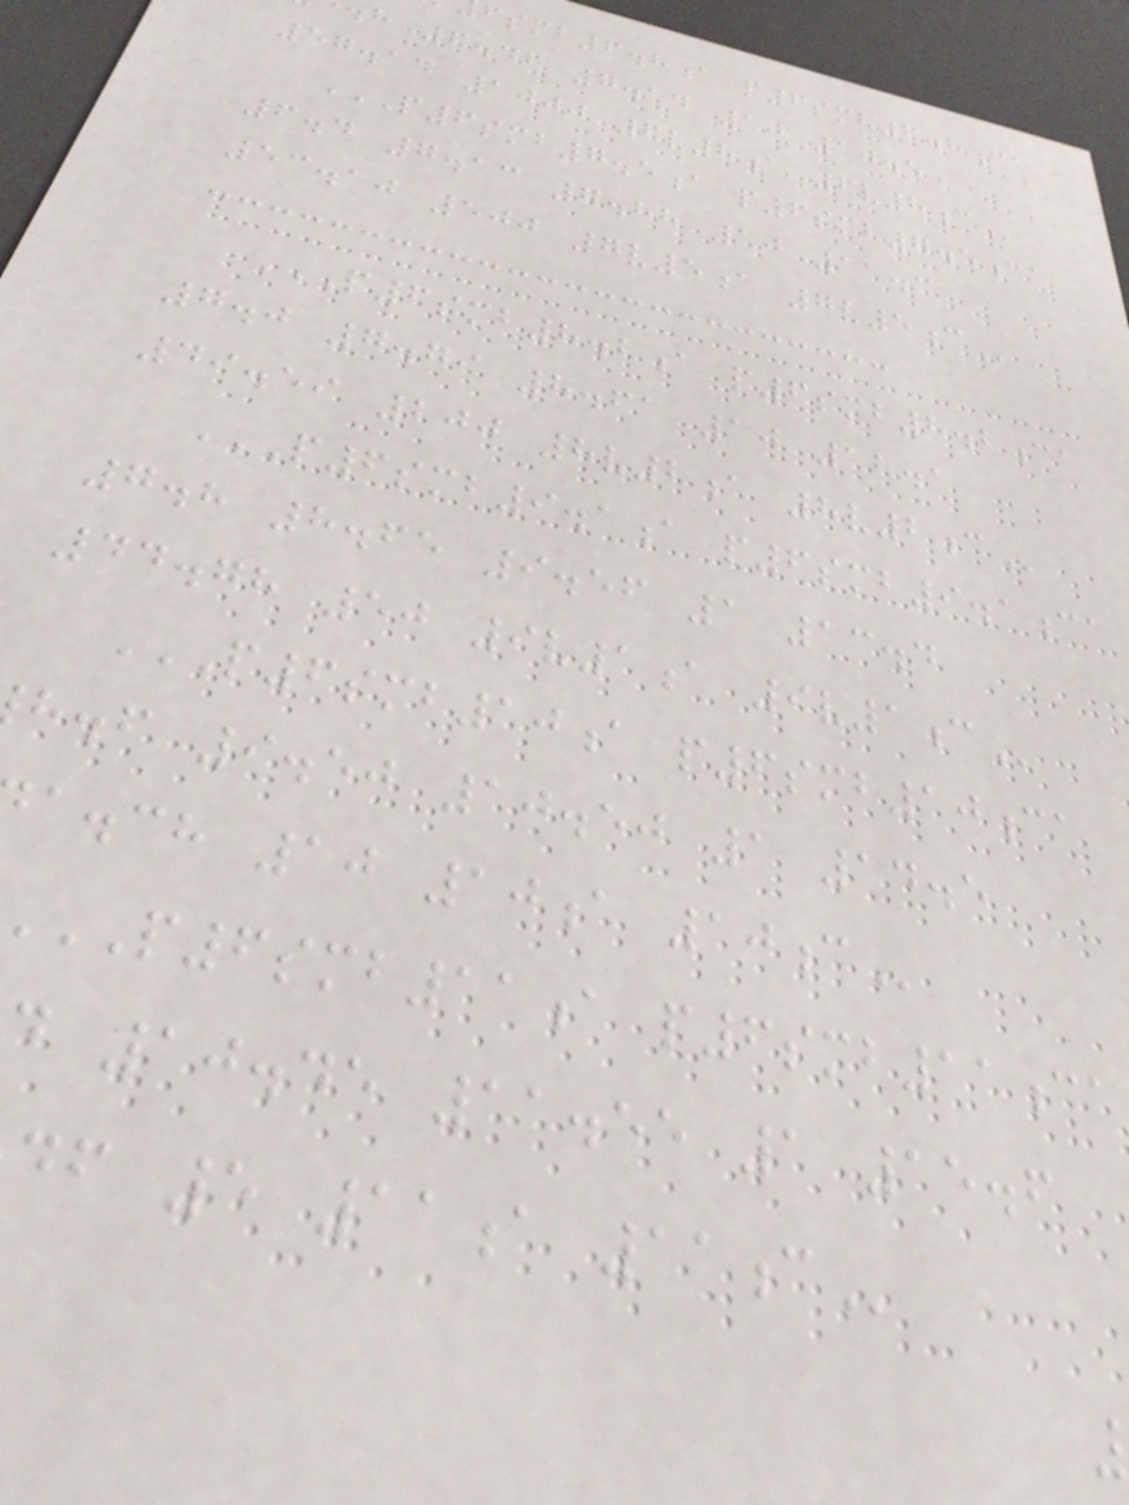smb6.8a p6smb6.8ca
h 6.46 7.14 10 10.5
57.14 1000 6v8a
P6SMB7.5A P6SMB7.5CA
6.4 7.13 7.88 10 11.3
53.10 500 7v5a
P6SMB8.2A P6SMB8.2CA
7.0 7.79 8.61 10 12.1
49.59 200 8v2a
P6SMB9.1A P6SMB9.1CA
7.8 8.65 9.56 1 13.4
44.78 50 9v1a
P6SMB10A P6SMB10CA
h.f 9.50 10.50 1 14.5
a.ch 10 10a
p6smb11a p6smb11ca
d 10.45 11.55 1 15.6
df 5 11a
